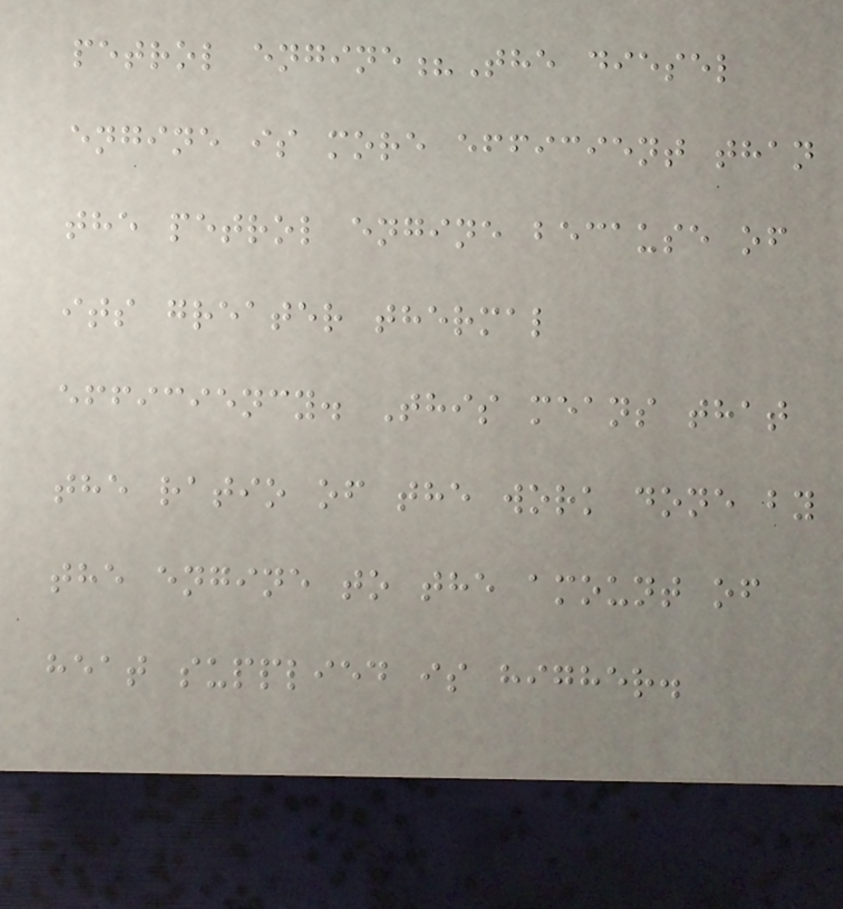petrol engine?The diesel
engine is more efficient than
the petrol engine because of
its greater thermal
efficiency. This means that
the ratio of the work done by
the engine to the amount of
heat supplied is higher.
